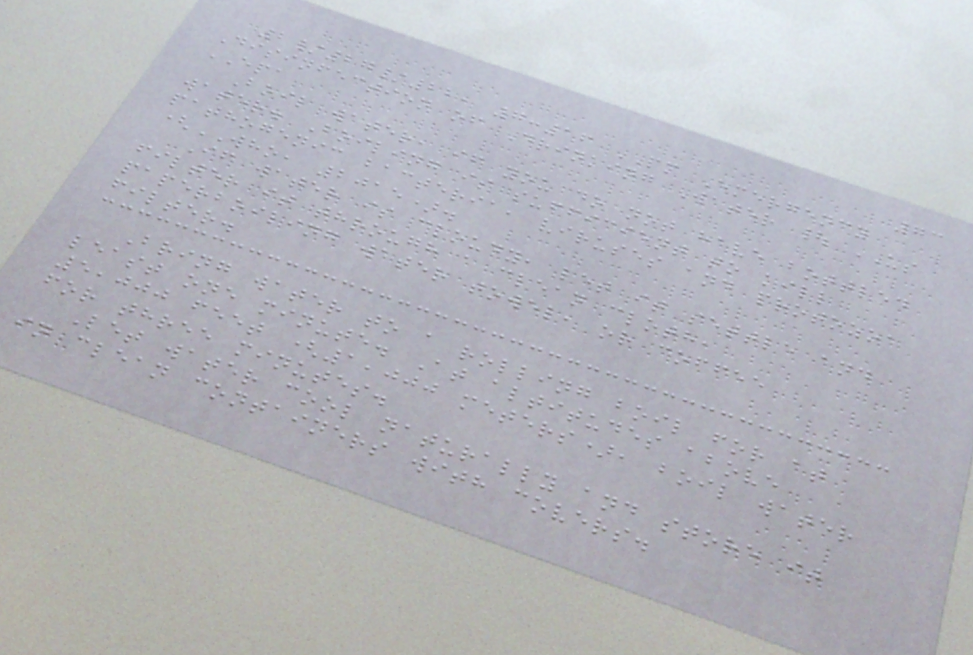73
2/27/22, 7:16 PM Emergency
Disinfection of Drinking Water | US
EPA
Boil water, if you do not have bottled
water. Boiling is sufficient to kill
pathogenic bacteria, viruses and protozoa
(WHO, 2015).
If water is cloudy, let it settle and
filter it through a clean cloth,
paperboiling water towel, or coffee
filter.
Bring water to a rolling boil for at
least one minute. At altitudes above
5,000 feet (1,000 meters), boil water
for three minutes.
Let water cool naturally and store it
in clean containers with covers.
